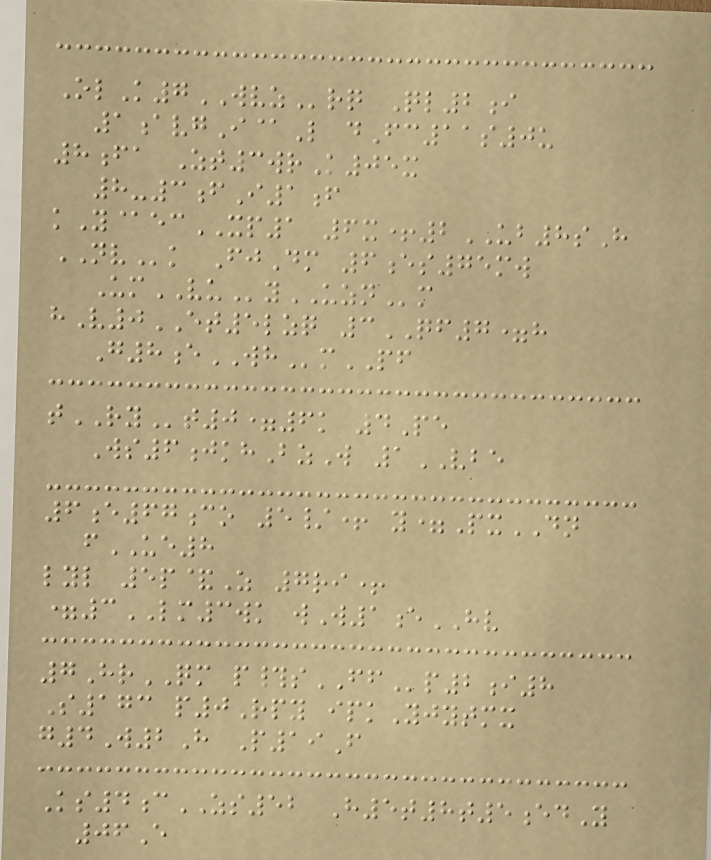OlK7WVZrq Ql2i
1avgI@L dFc11s0u
8fa Zt3wrK05x
8-3fI1f
kY@ecXP1 6x+2UB8sH
NVk FjDm 6es75mw
UmVUyUZNm
hV0ET5lzq 3QF7=h
G8eWHmPF
tRYt0=6k 4Pe
Ws6jkhBzW 1VBE
6e67co 5/+ y=PxDN
fUE8
lyl 5p&Z 7ri+
=3LM3wk wW1eHV
7HrQM p#sFFp2i8
S173 p0Rpy ipkYjytmx
g4W2H P19F
Ks4cZS52 H5t8t5edY
06E
